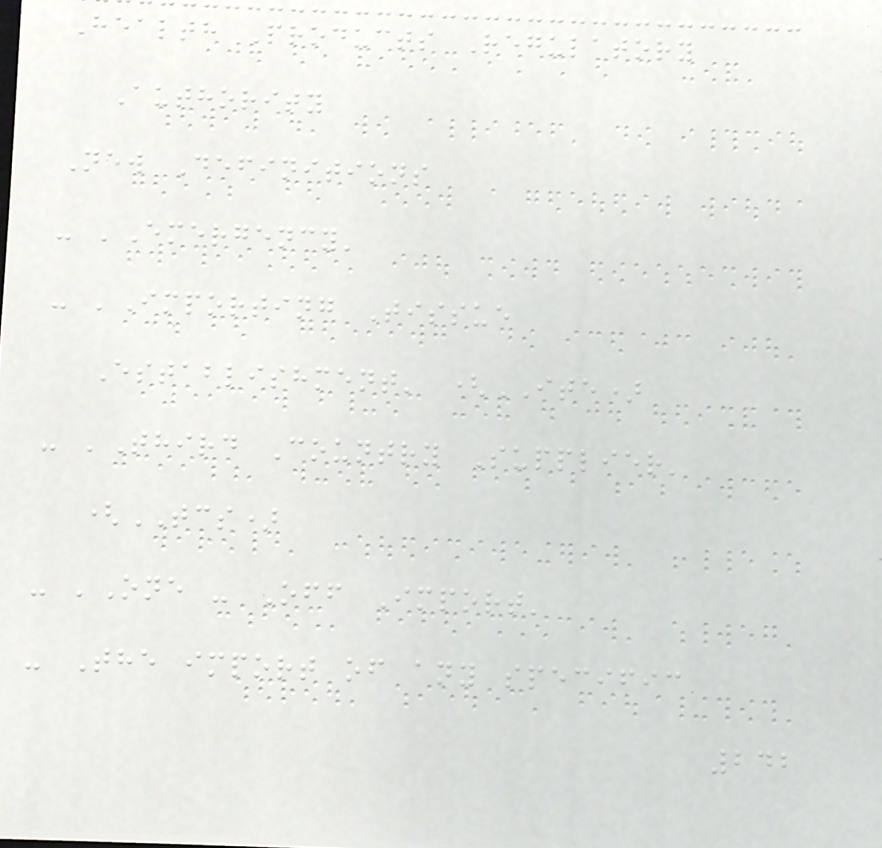Health Products Regulatory
Authority
New Definitions
- 'Emergency'
- 'Importing Tissue
Establishment' (ITE)
- 'Third Country Supplier'
(TCS)
- 'One - Off Import'
- The import of any specific
242
